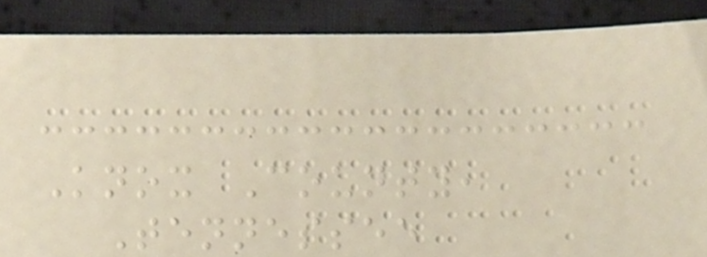Knox County,
Tennessee
